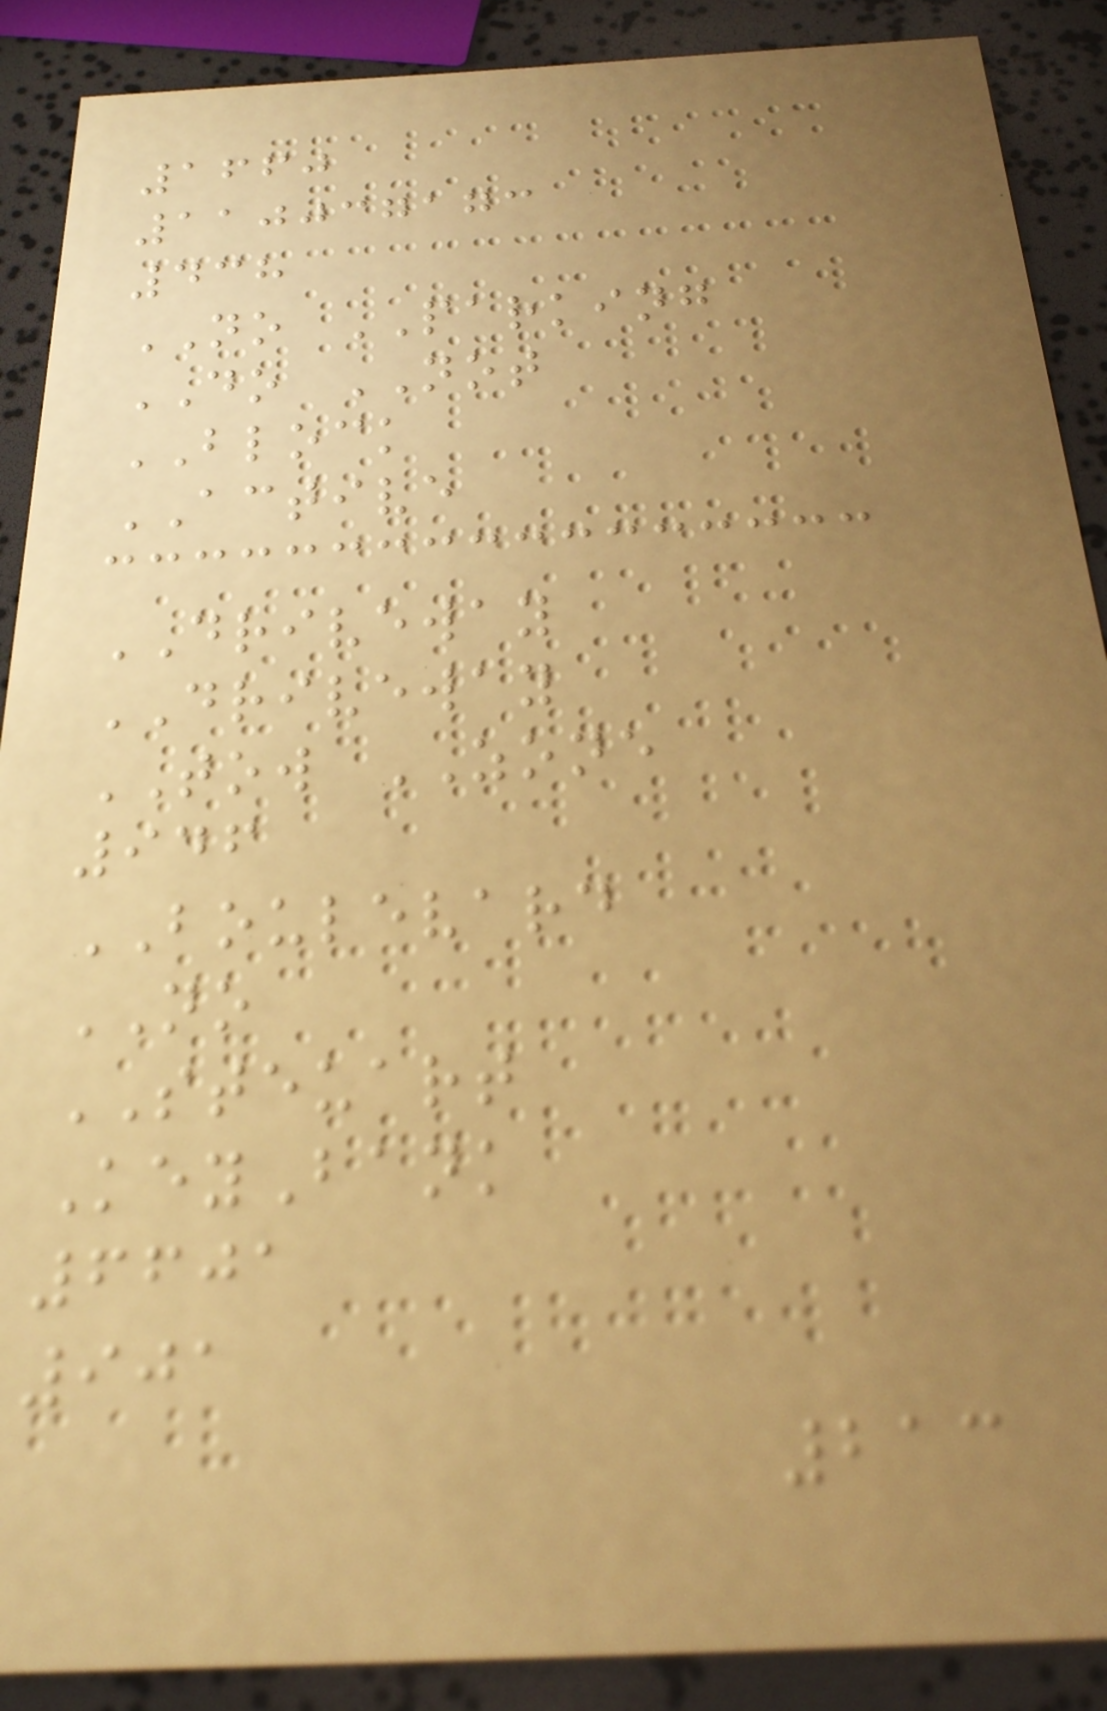1660
110037173
438
NO PARKING
DO NOT
BLOCK
ACTIVE
DRIVEWAY
DRIVEWAY
TOW ZONE
946
BOULEVARD
NO
STEUART
KeyBank
6601
901
213
